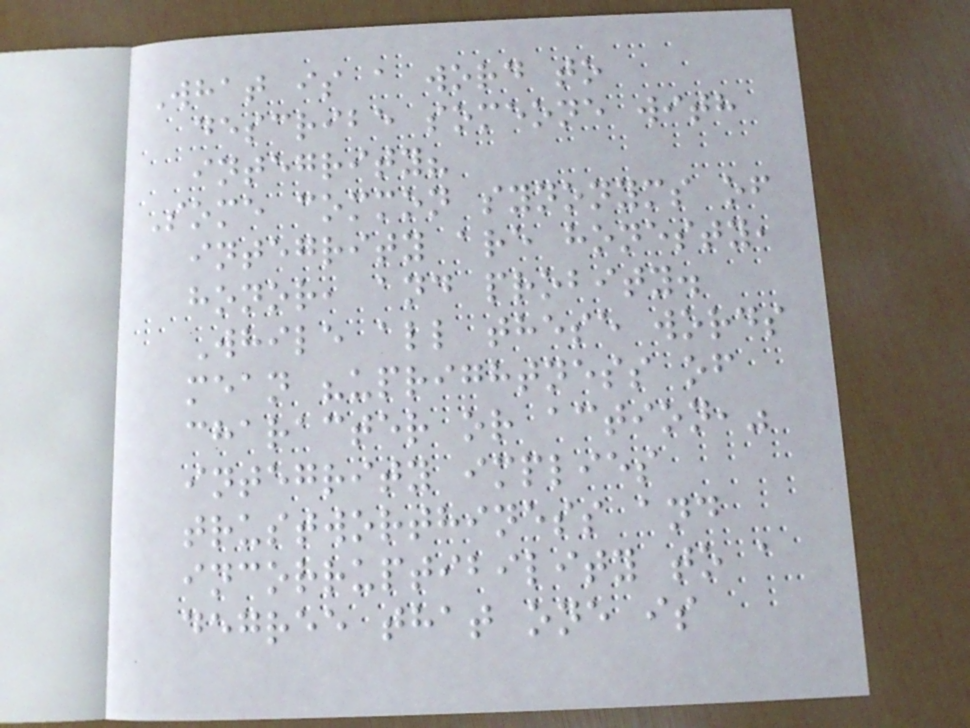What is a word to
describe someone with
integrity?
Some common synonyms of
integrity are honesty,
honor, and probity.
While all these words
mean "uprightness of
character or action,"
integrity implies
trustworthiness and
incorruptibility to a
degree that one is
